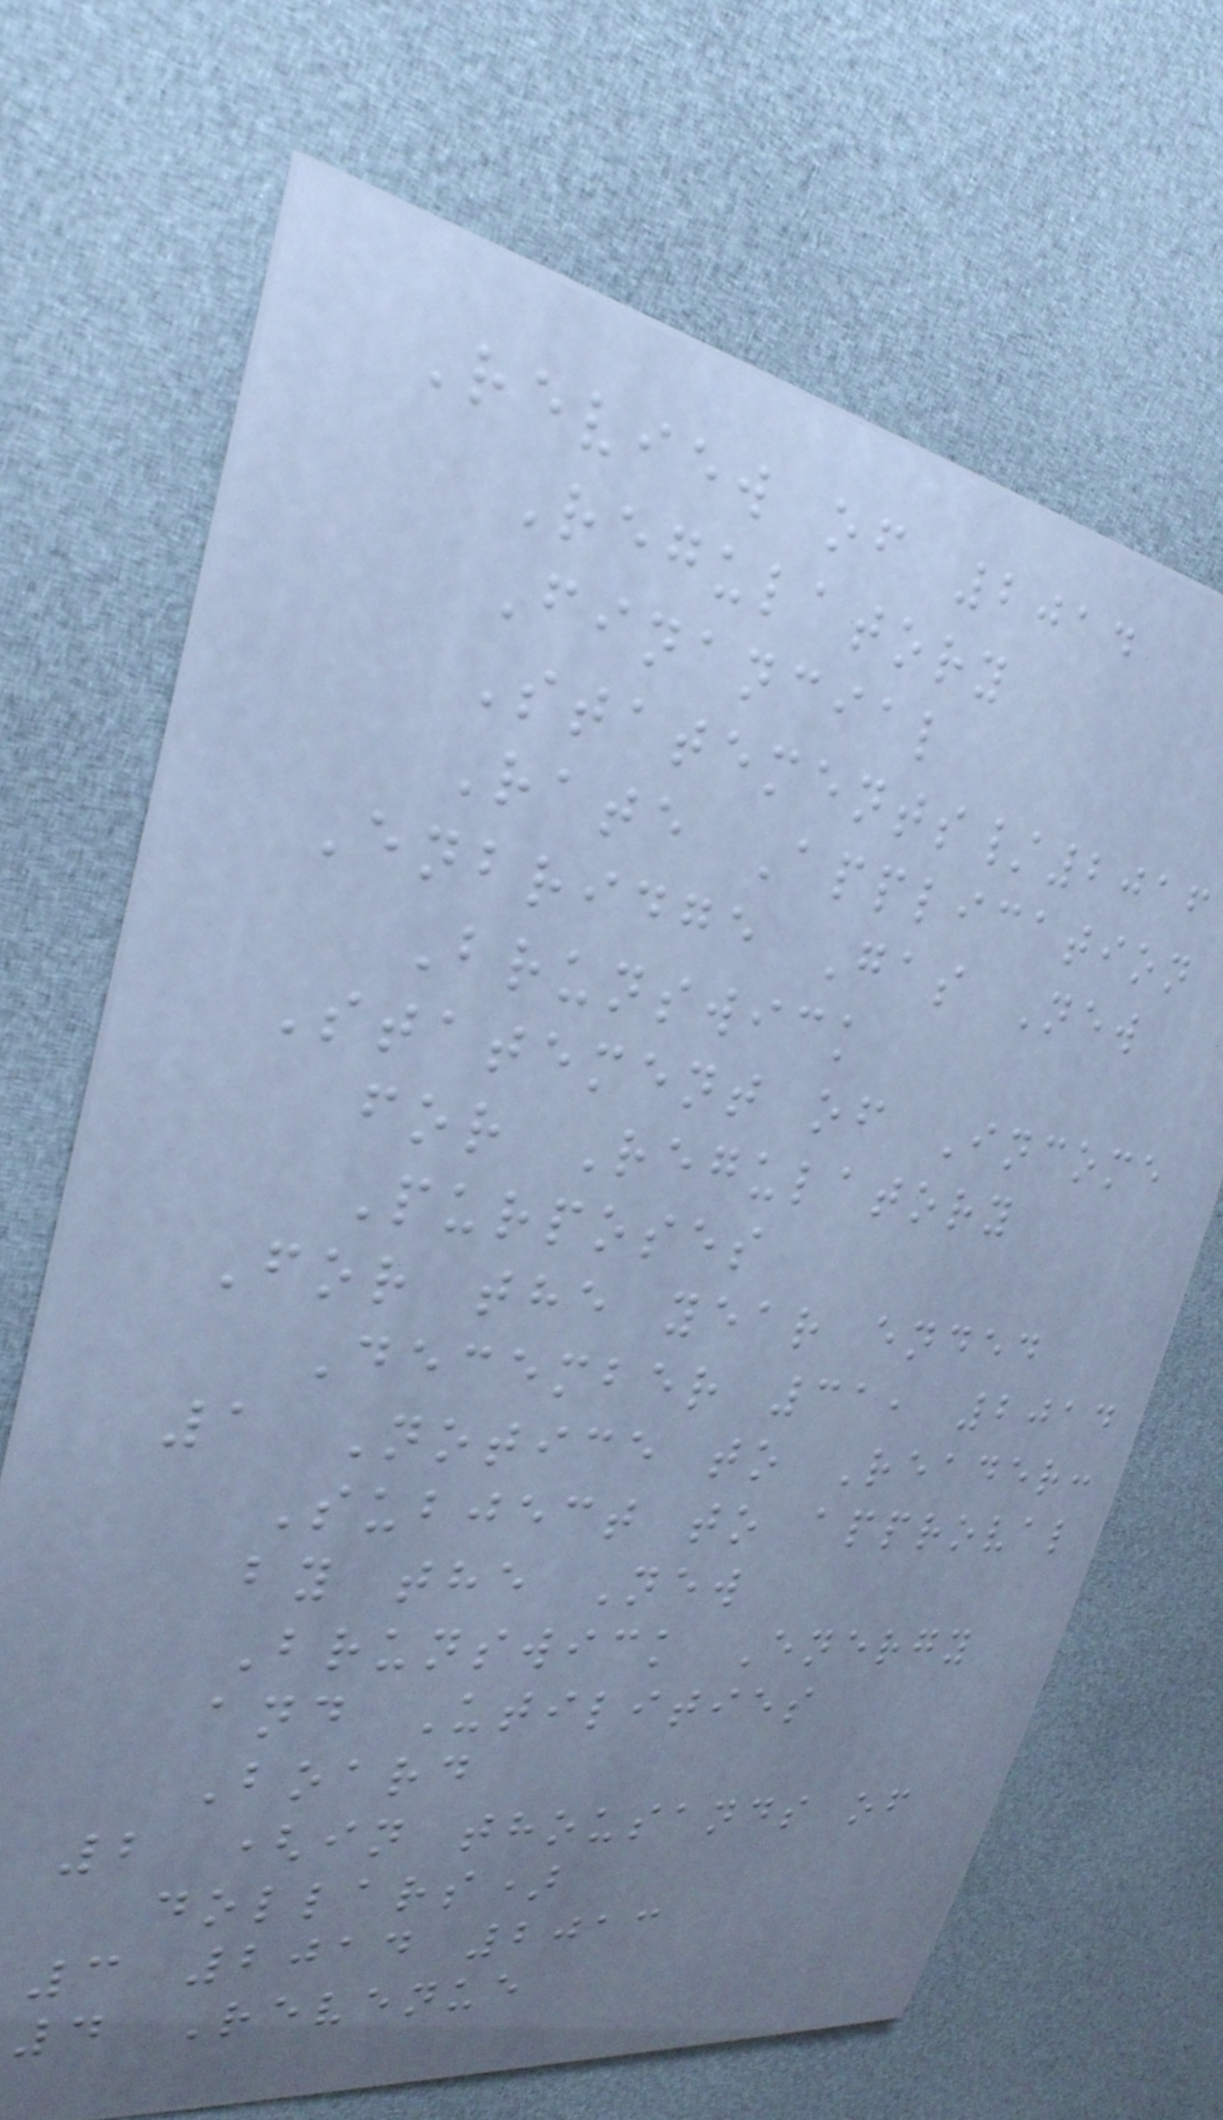Review of 2014
Regulatory
Financial
Statements/2016
Rate Application
Enbridge Gas New
Brunswick
Statement of Income
for Regulatory
Purposes
For the year ended
December 31, 2014
1 Notice to Reader:
Subject to approval
by the New
Brunswick Energy
and Utilities
Board
2 (in thousands of
dollars)
3 2014 2013
4 Revenue
